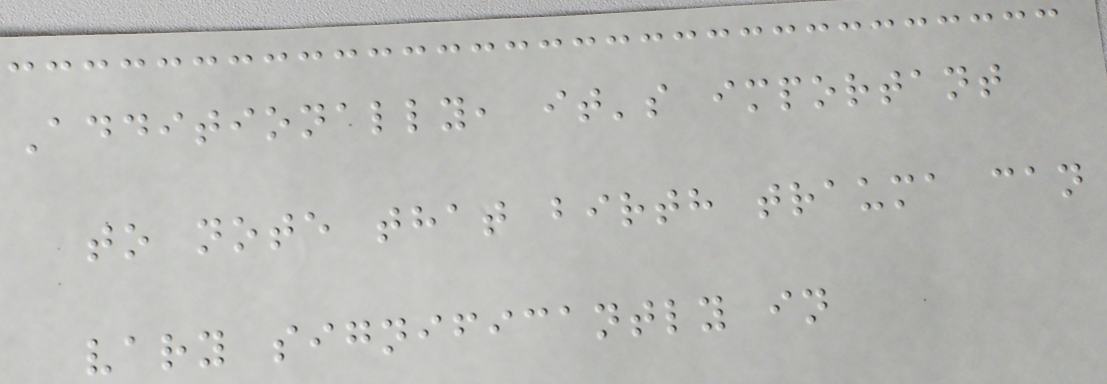Additionally, it's important
to note that birth trauma can
vary significantly in
